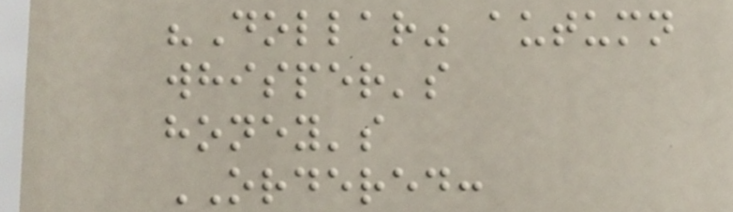"Dollar" autumn
whisper's
honey's
ORDERED:
